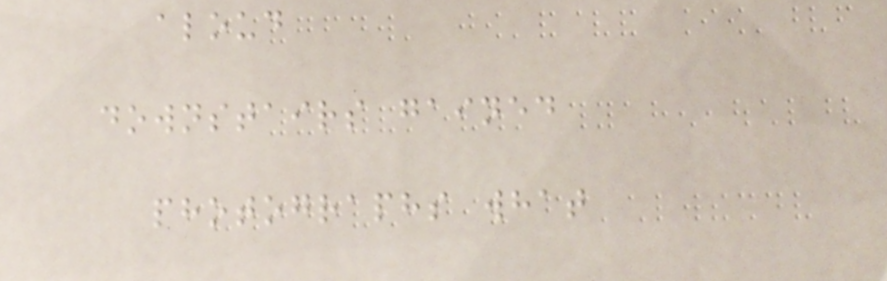aloud
downstairs gained
photographs what
